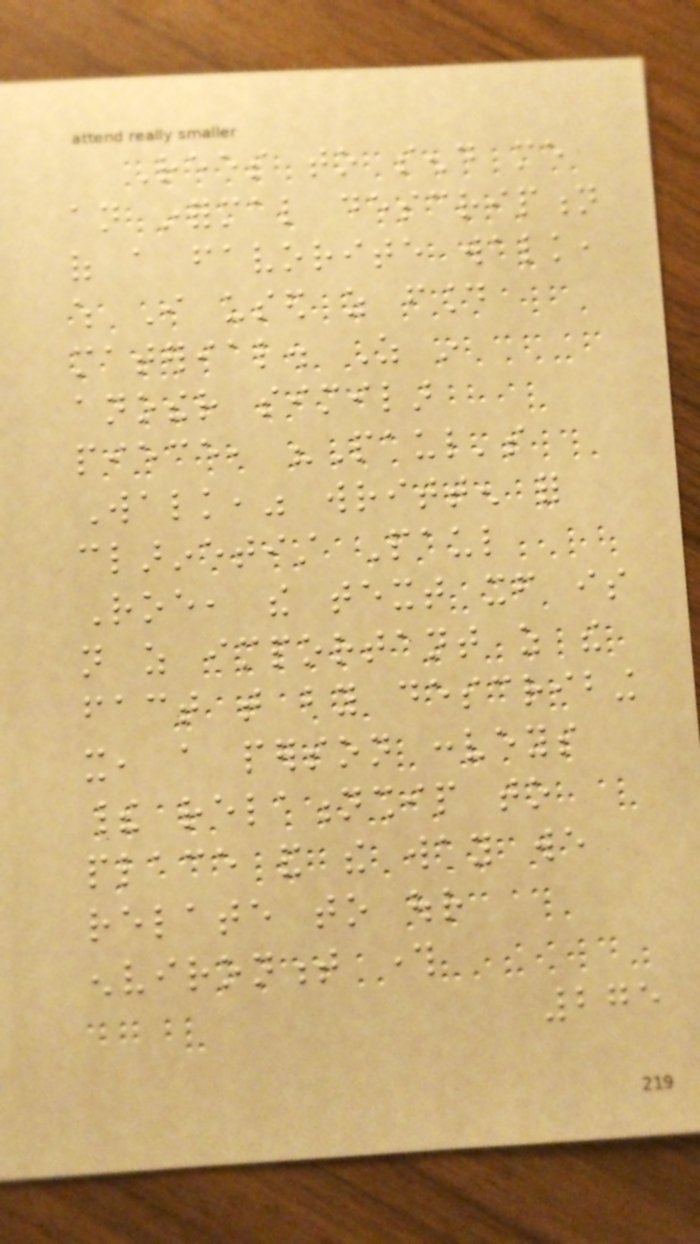Rees to send me
an informal description
of a favorite walk,
which I used as found
material. As in
another similar
piece, "Paul's
Walk," written for
clarinetist Paul
Roe, the text itself is
not as important as the
fact that by describing
it, a person conveys
their relationship to
place and the way we
relate to our
environment through
275
